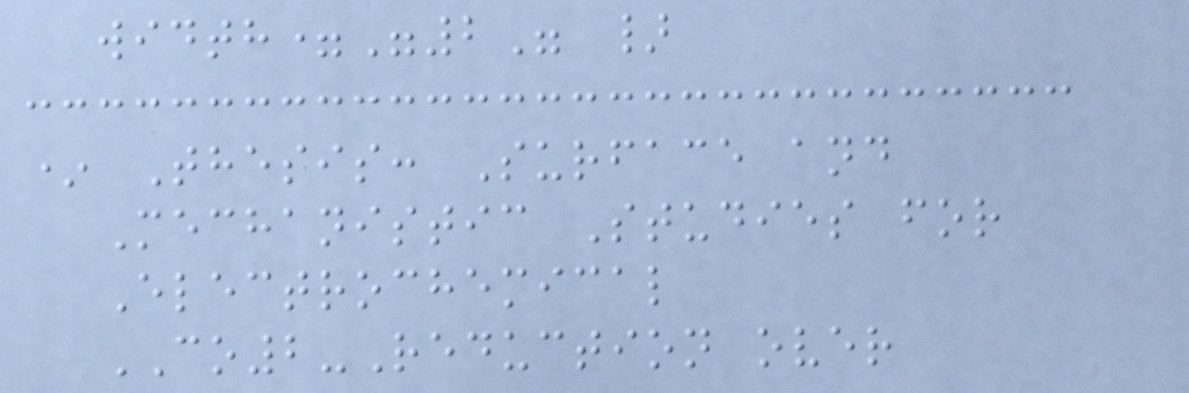width="2" }
* Thesis: Surface and
Mechanistic Studies for
Electrochemical
CO2-Reduction over
